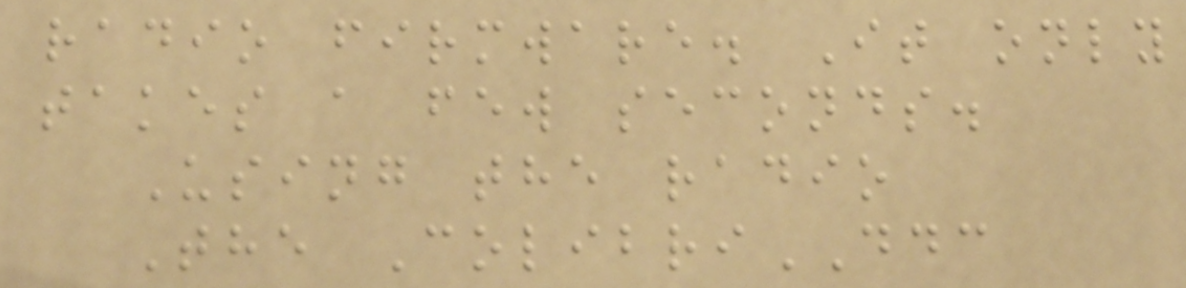radio firmware. It only
takes a few seconds.
Using the radio
The ColibriDDC
